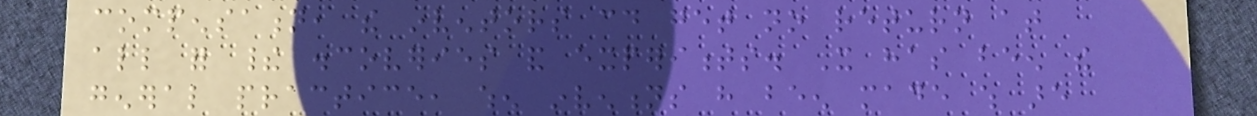compensation, the inventors could get no return at
all for their discoveries and experiments. It has been the
general practice, when inventions have been made which are
